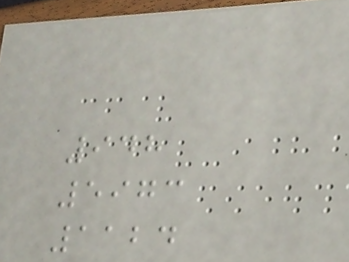948
5973
1124
